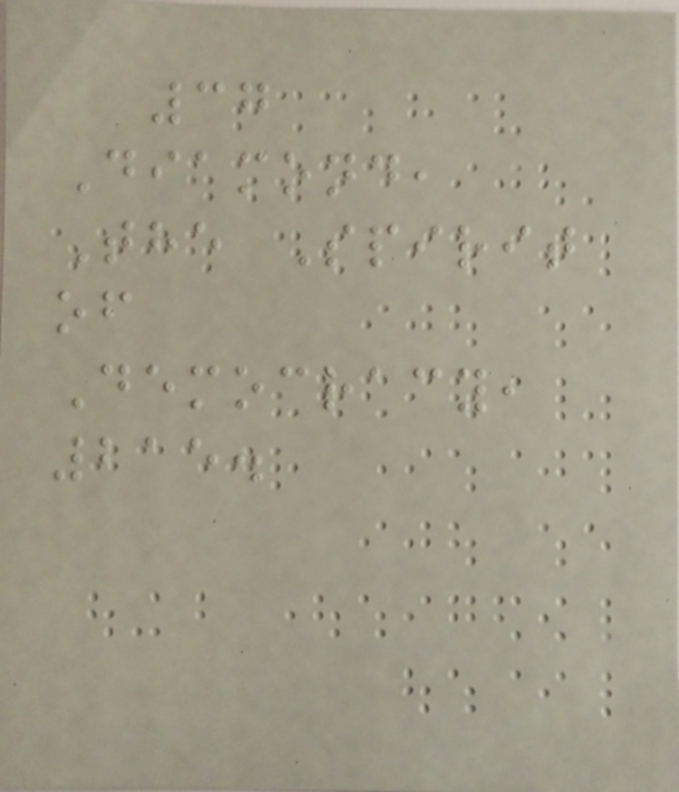37
Diamond,
The Spirit
of
Democracy,
215.
